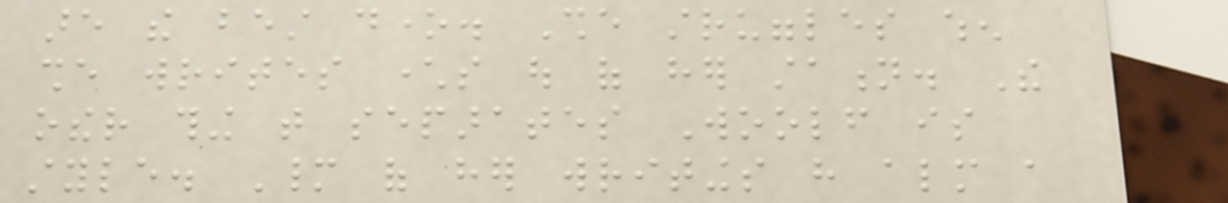are the best done. She struggles when
she writes characters out of her station. The
other thing that separates Woolf is
style. Many of her writings have almost a
